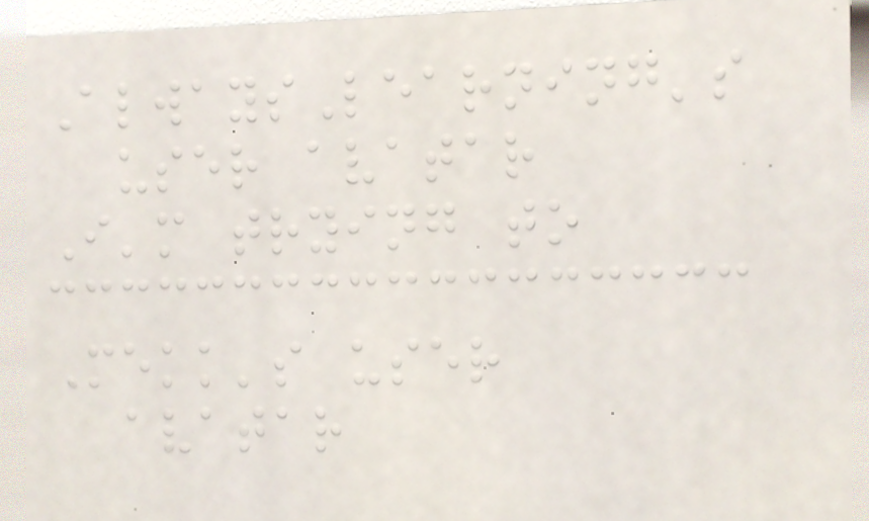AlwaysLearning's
user avatar
I'm trying to
Mekk's user
avatar
